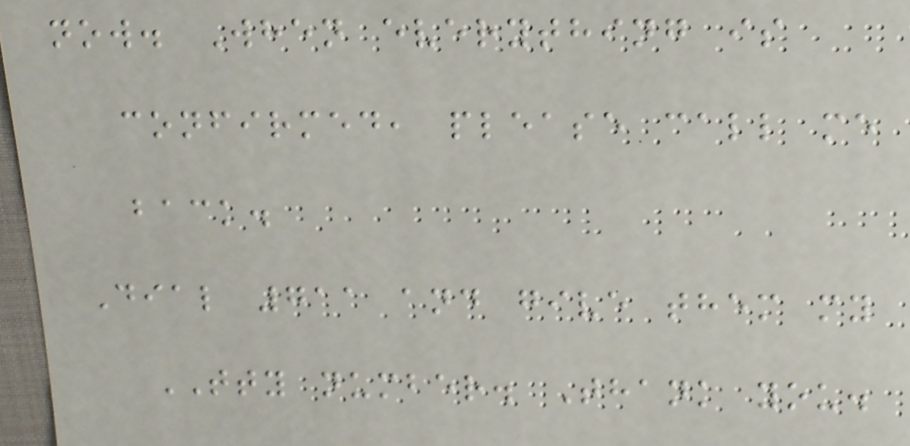now. When everything is
confirmed, please call me
back.
Dial 711 and give them my
TTY number. Thank you.
